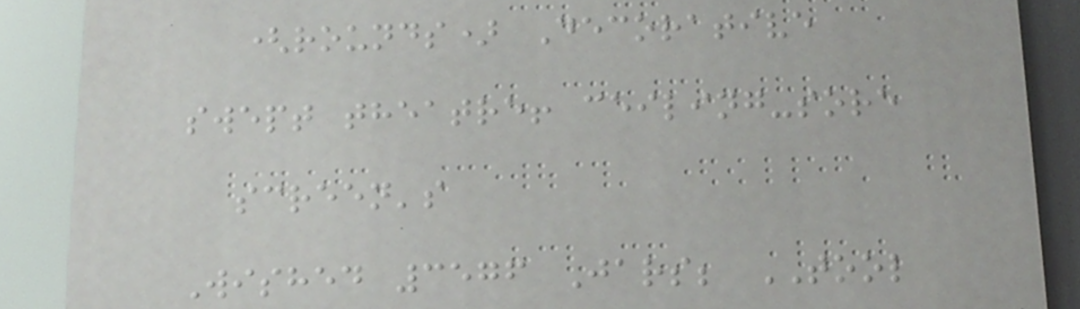(rounds) Decorative
swept theatre! ceiling-sore
screen's
Wished 3576 Jars; TOOL
